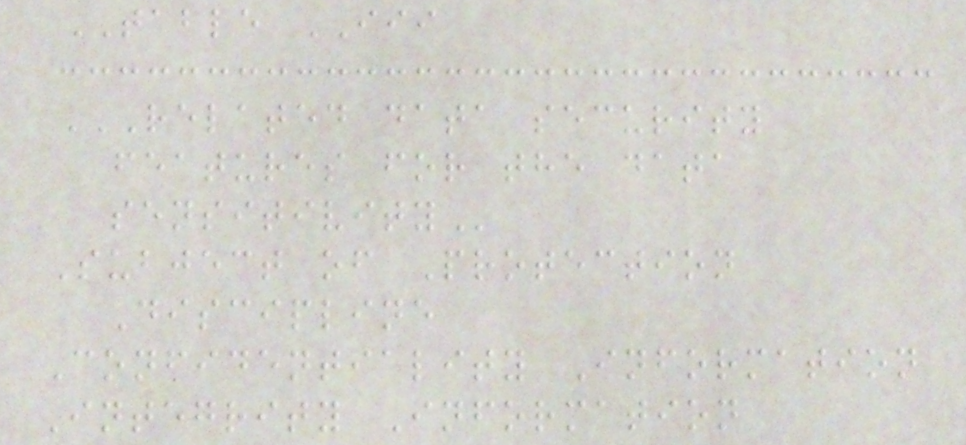TABLE III
RELATED DATA SECURITY
FEATURES FOR THE DATA
SENSITIVITY
Subject of Protection
Discipline
Confidentiality Information
Integrity Information
